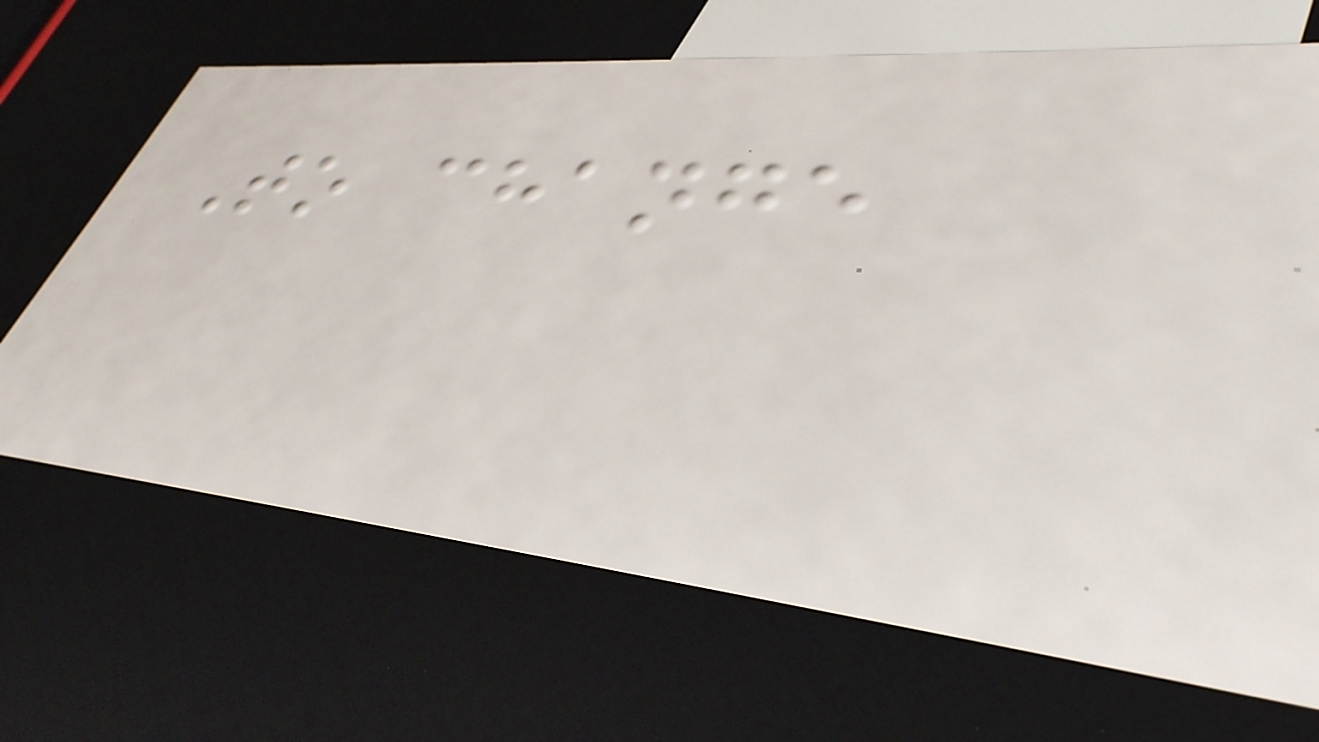To change
